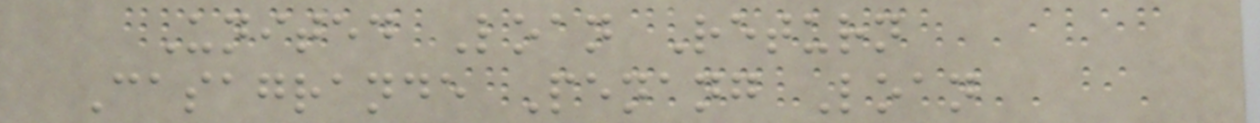United Loan Return
Casagrande Penang Loan
